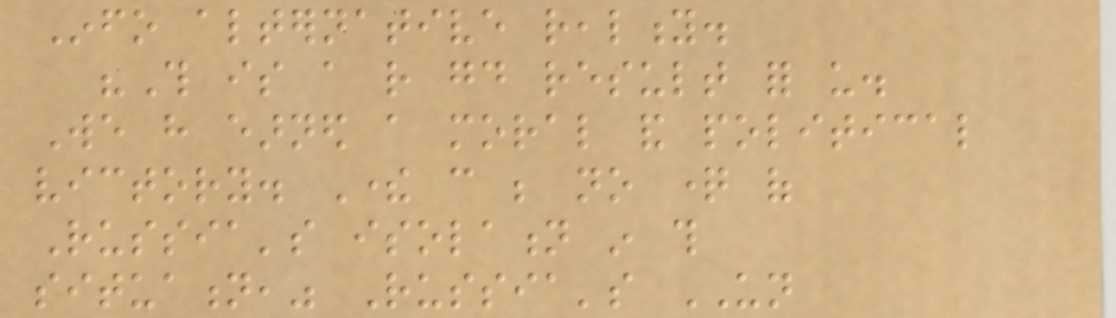Info alternative reality.
"This is a rather good result for us.
We have earned a moral and political
victory. There can be no question of
Russia's isolation in this
situation," Russia's UN
